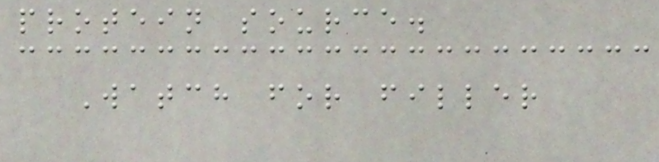protein source.
Watch for filler
